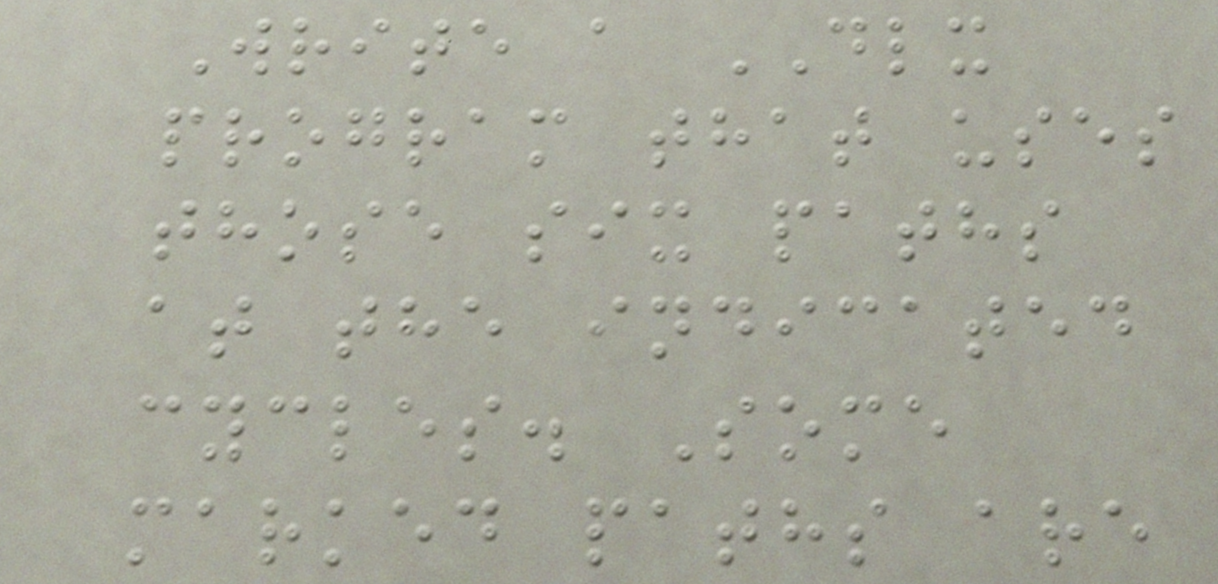Write a DLX
program that uses
those six paths
at the indicated
cycles. Some
marked paths are
